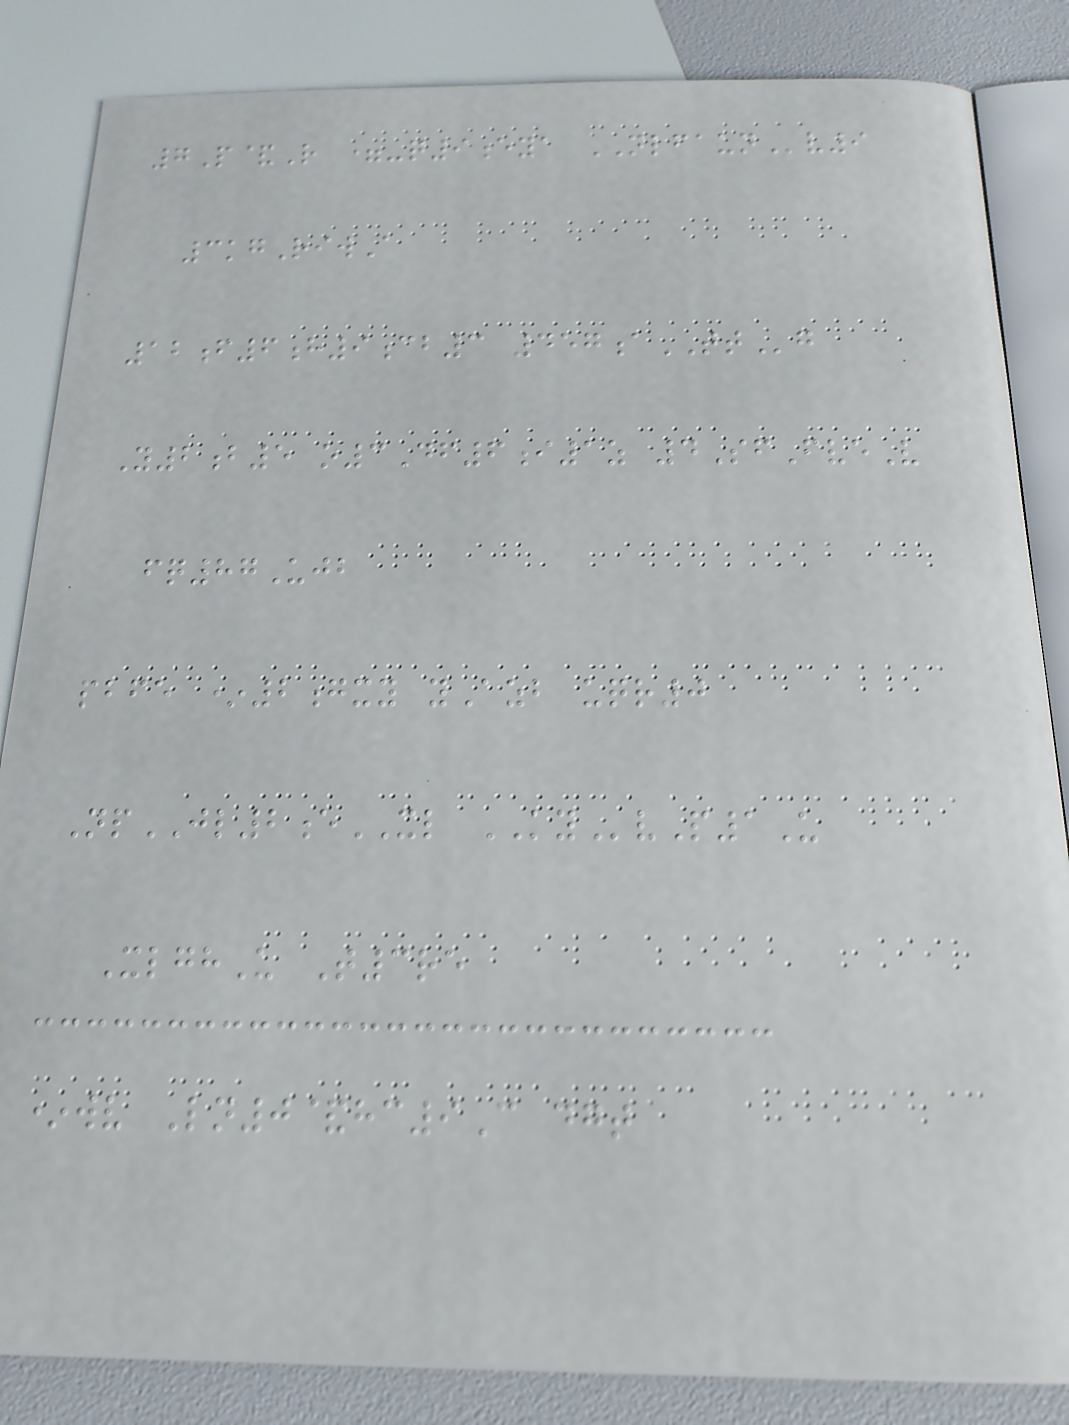7P&R =-q9eya NLFAUNv9
3kgRiwA
12f6h9cb3 457aTTg
Y2b5 o3Df6i1z 4SfFveV
fq87Ujb
pbfe *2gxy yAzb uqr0
NpJL2eXL KYvP1U
XlghU T3re
*wv Ln0&hc9C dgt
